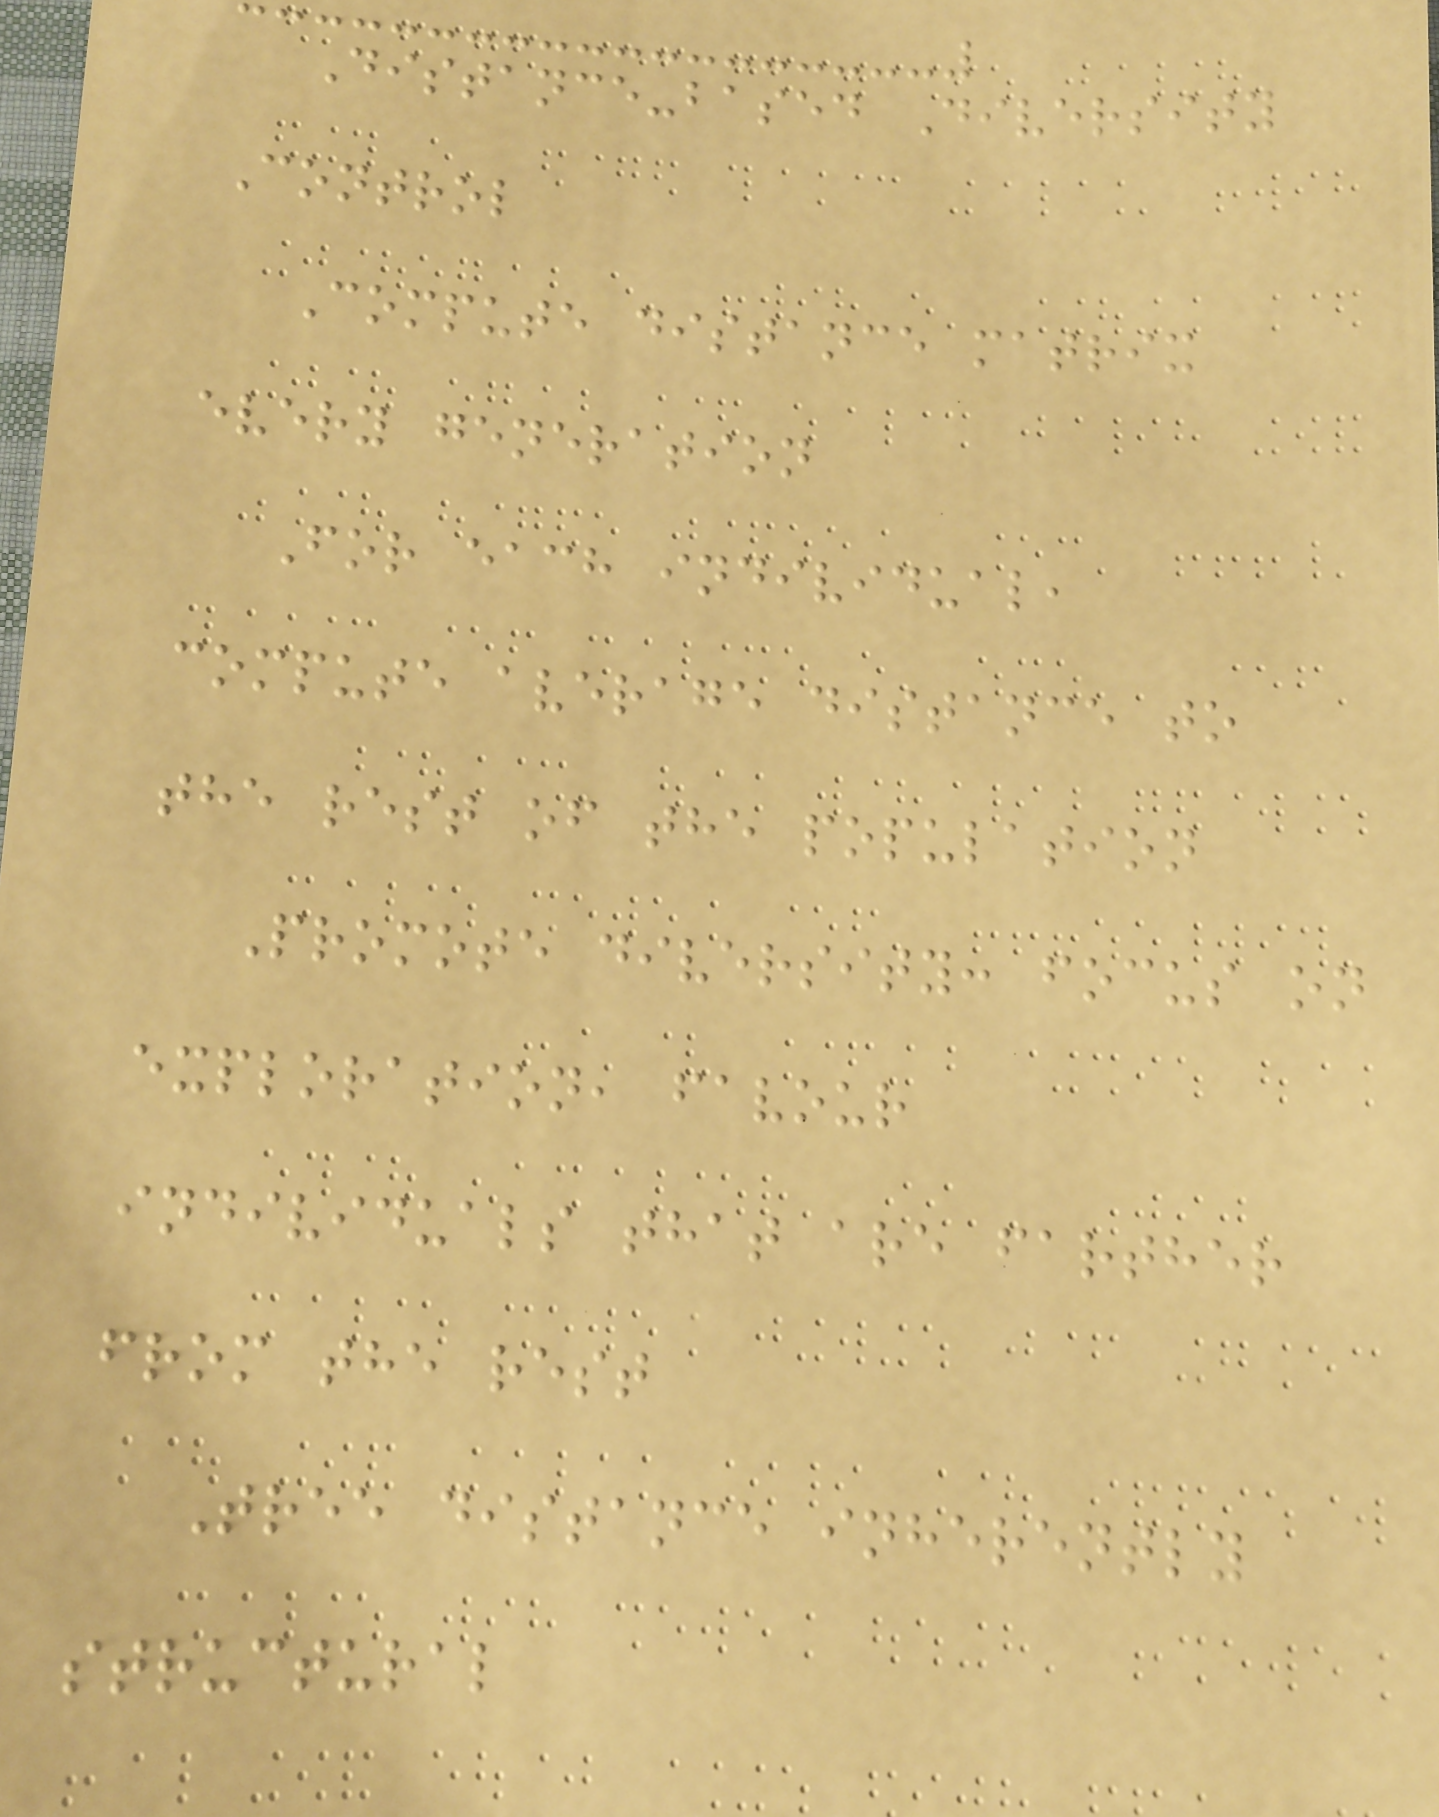Distance-based Diversity
Control
Compute distance matrix
every generation
For each individual,
compute average distance to
the rest of the population
Promote diversity: focus on
exploration, favour
individuals that are farther
from the rest
Tree distance inherently
structural
